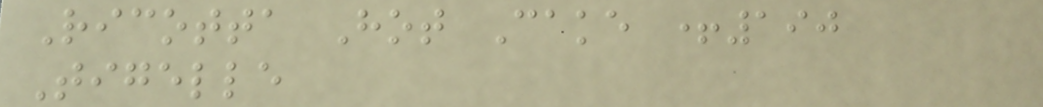Ricotta Hot Cake +190
Tigelle
